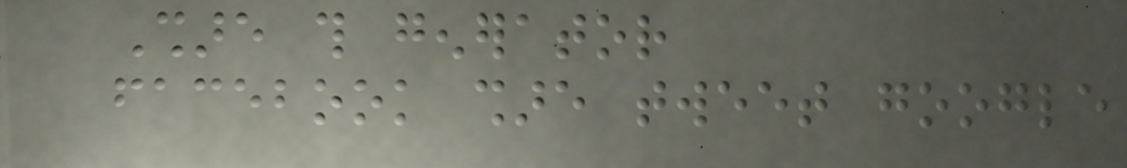Share this generator
facebook share tweet google
